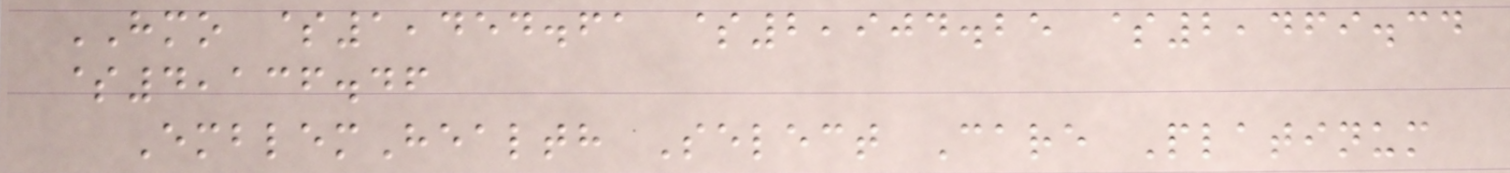HMO $1,454.61 $2,904.25 $2,469.34
$4,136.46
EmblemHealth Select Care Platinum
